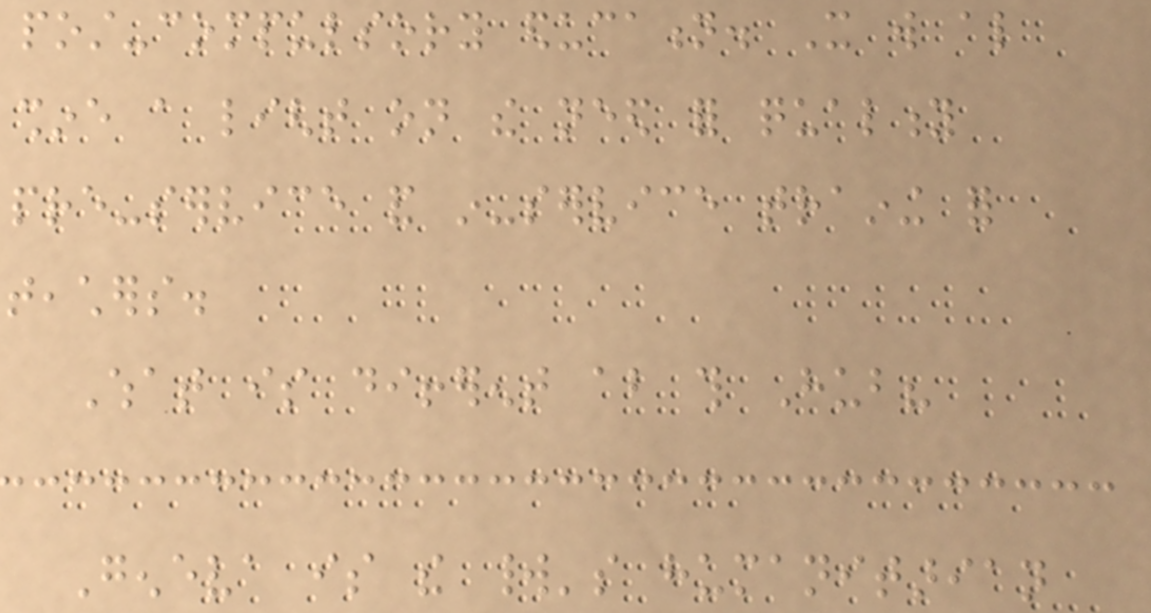post-compulsory education. It will also
shine a light on the need for quality
pre-service and in-service training for
teachers.
What is different about this Hub?
Geneva is the world's humanitarian
